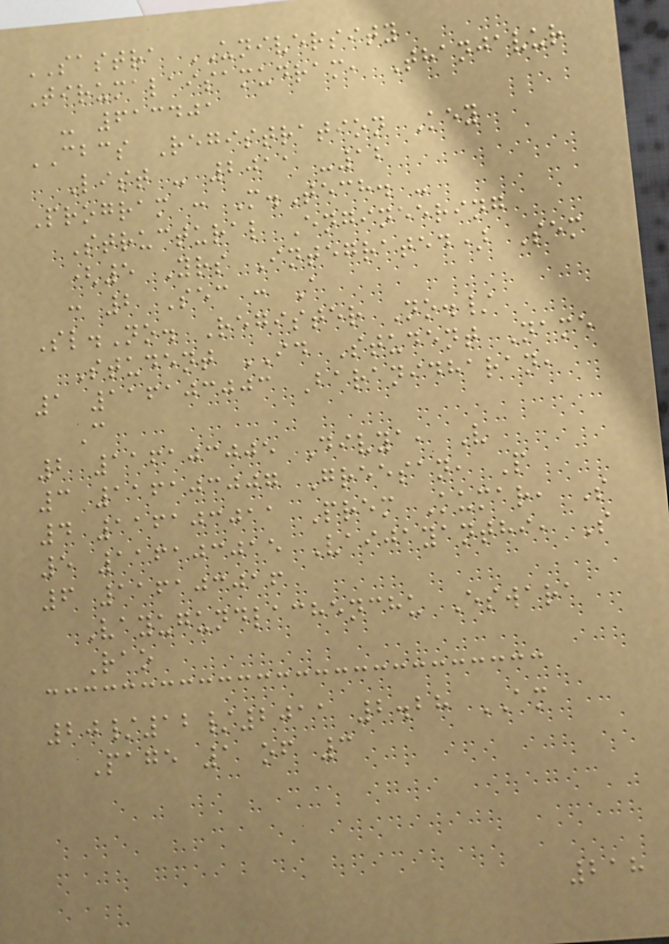SASTRA UNIVERSITY
Tirumalaisamudram, Thanjavur
- 613401
CBCS Registration Key
List - 2011 -12
Program : M.Tech. -
Structural Engineering
(5 Yrs Integrated) Sem
: 2 Sec : A
Sl.No. Register No./
Student ID Student Name
1 116103003 Baranidharan,
C
2 116103005 Divya, V
3 116103007 Greesan, P
4 116103011 Prem Kumar, S
5 116103015 Vaijayanthi, S
6 116103016
Vayugundlachenchu Eswara
Rao
20/12/2011 2.28 AM
Page 1 of 3
218
